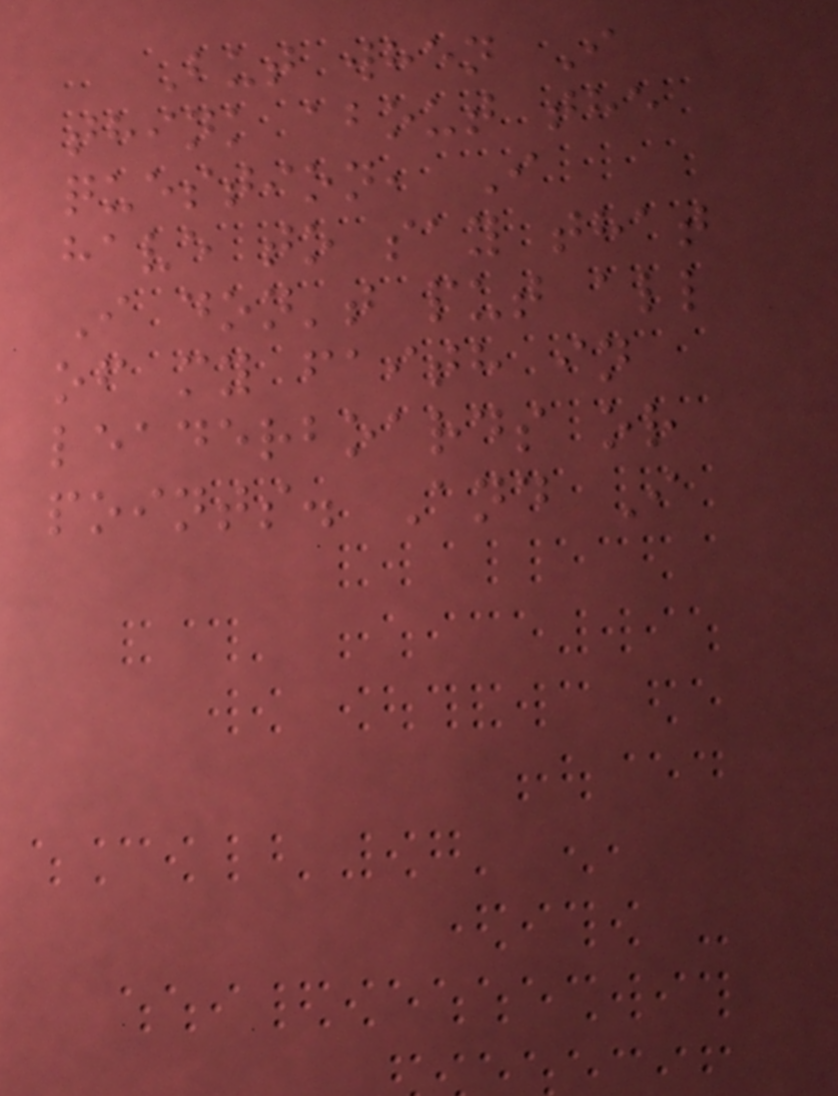But when I
think about the
question, I
have to say that
I don't put all
of my faith in
leaderboards or
points. And I
